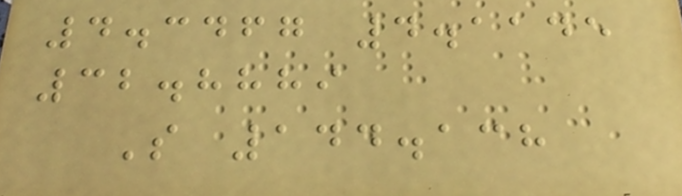4.3467 4.1145
32.8889
S 144.138
